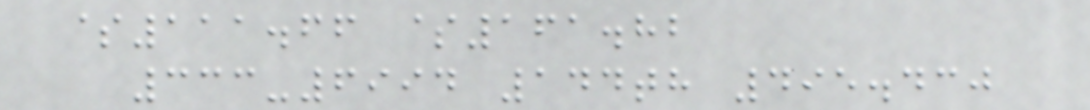$111.66 $161.82
333-6994 144th 495.430
